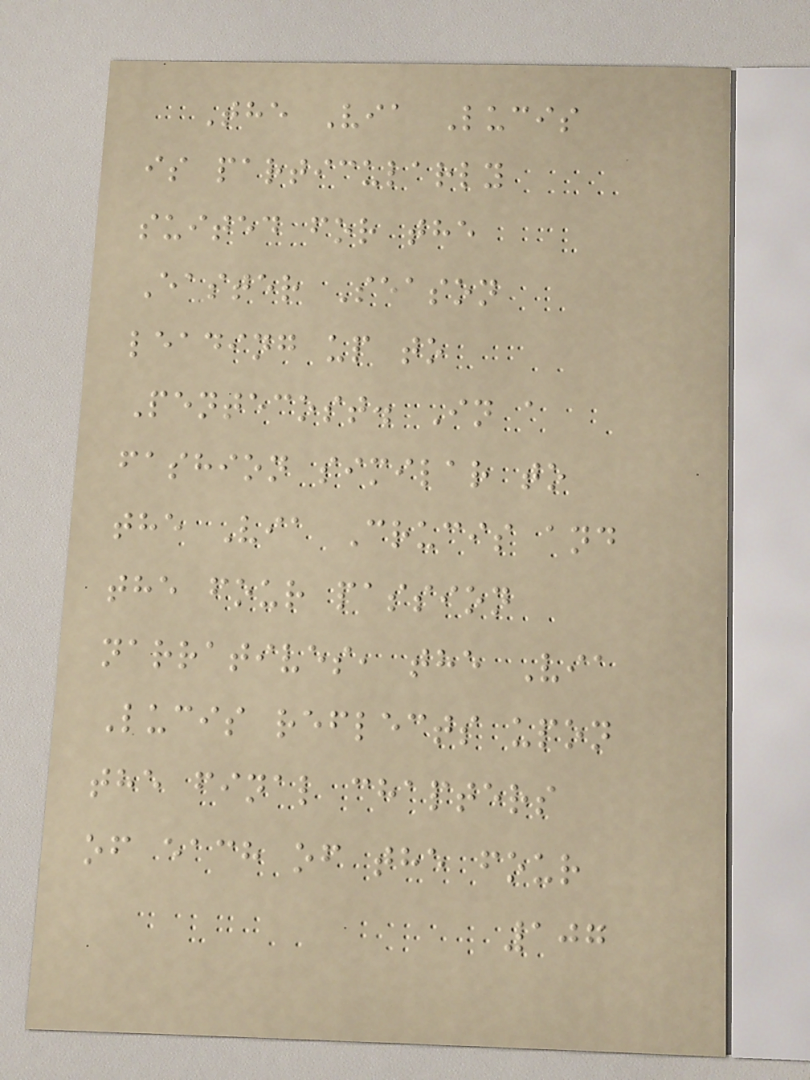The Via Lucis
is particularly
suited for the
Easter Season
leading up to
Pentecost. In a
fashion similar to
the Via Crucis and
the four passion
narratives, the Via
Lucis reflects upon
the final chapters
of each of the four
107
